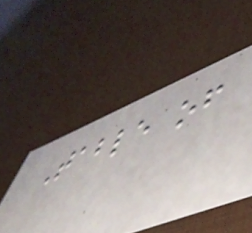Table of
